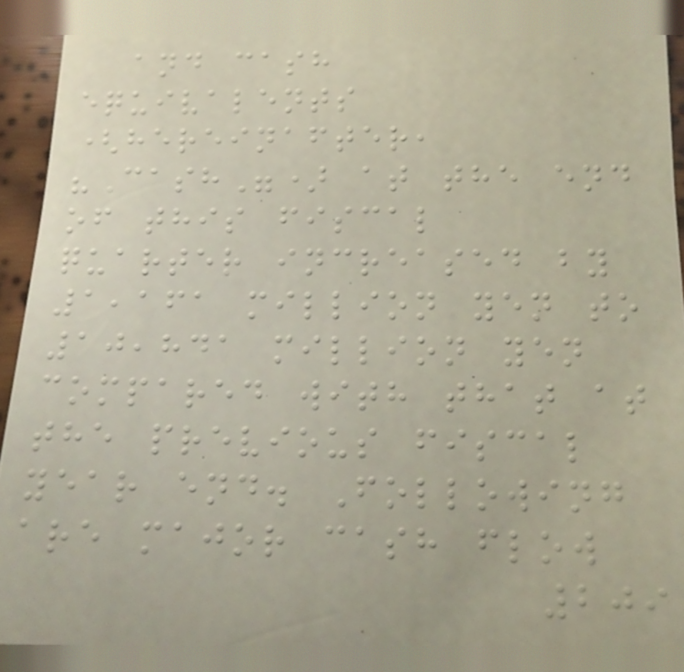and cash
equivalents
(hereinafter,
"Cash") at the end
of this fiscal
quarter increased by
1,161 million yen to
10,841 million yen
compared with that at
the previous fiscal
year end. Following
are major cash flow
209
